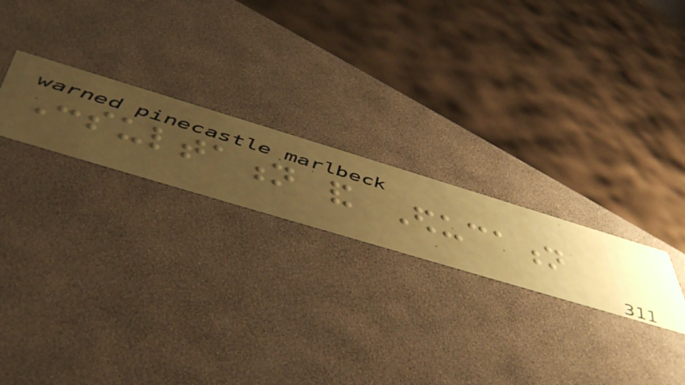Consultation and Education
